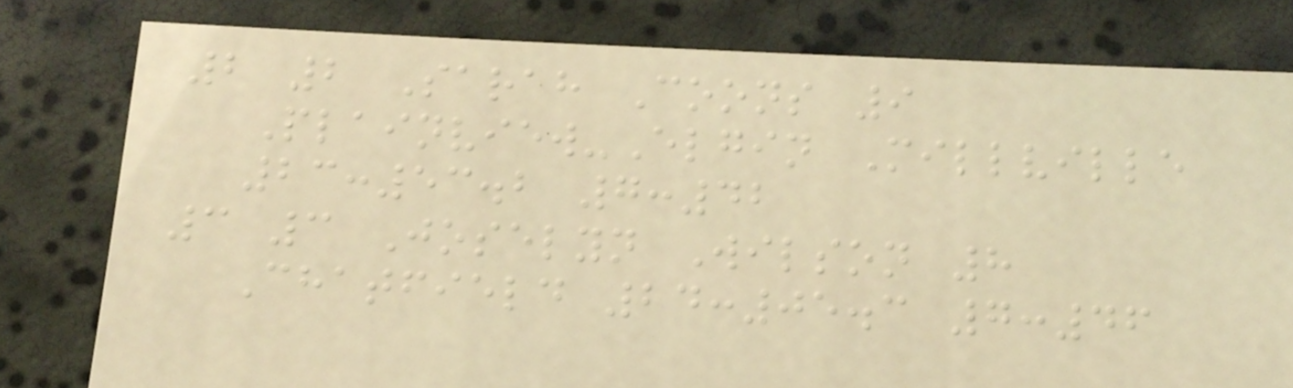2 2 Sarah Coons 9
Plainview-Elgin Millville
23:53.2 7:42
3 3 Joselyn Wilson 8
Chatfield 24:05.3 7:46
